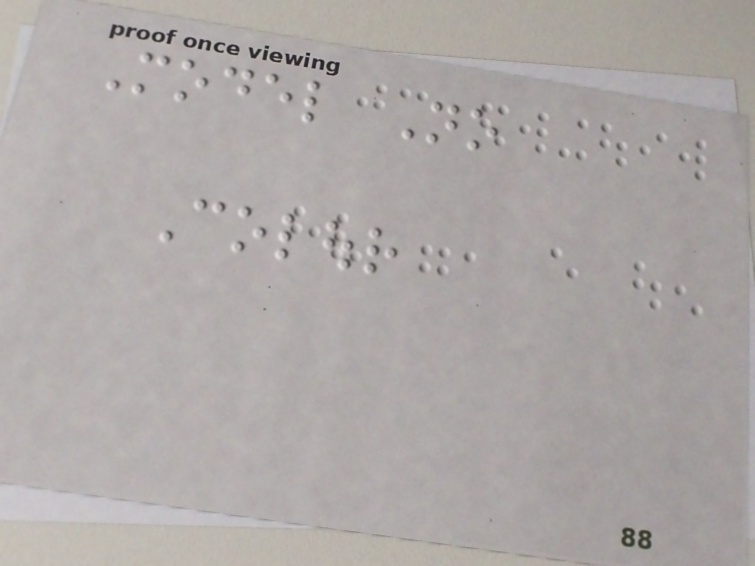Model No
Colour
